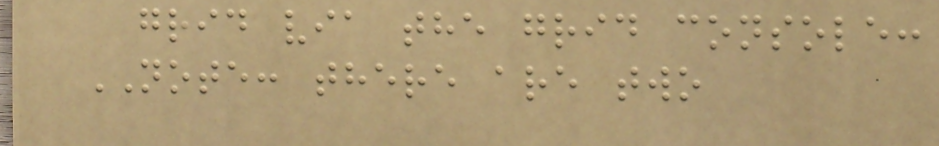grid via the grid console:
NOTE: there are two
